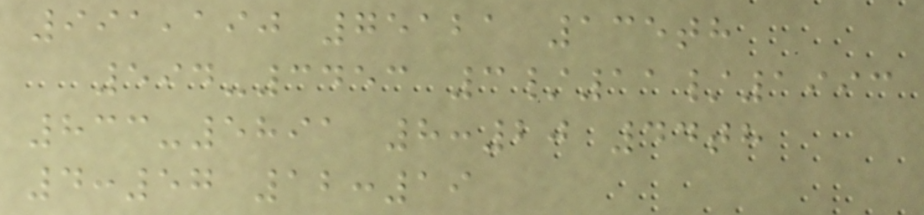991,190 75121 135th
594-3453 3/11/1993
833-5891 8:20 44th
4:57 12:19
